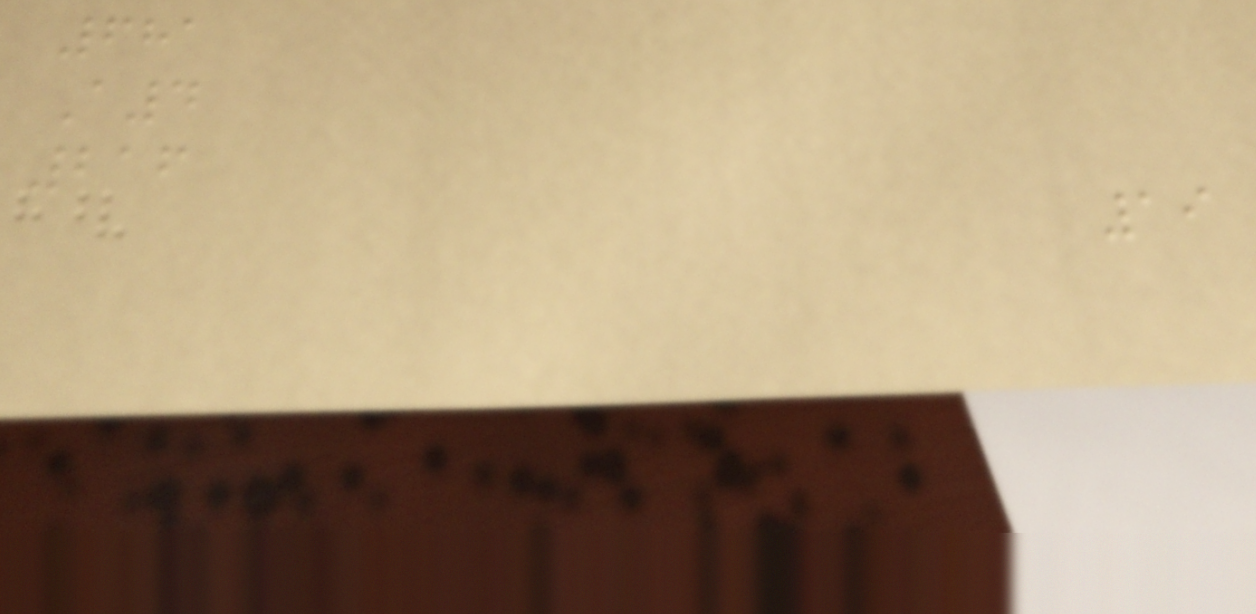681
A4
216
19
